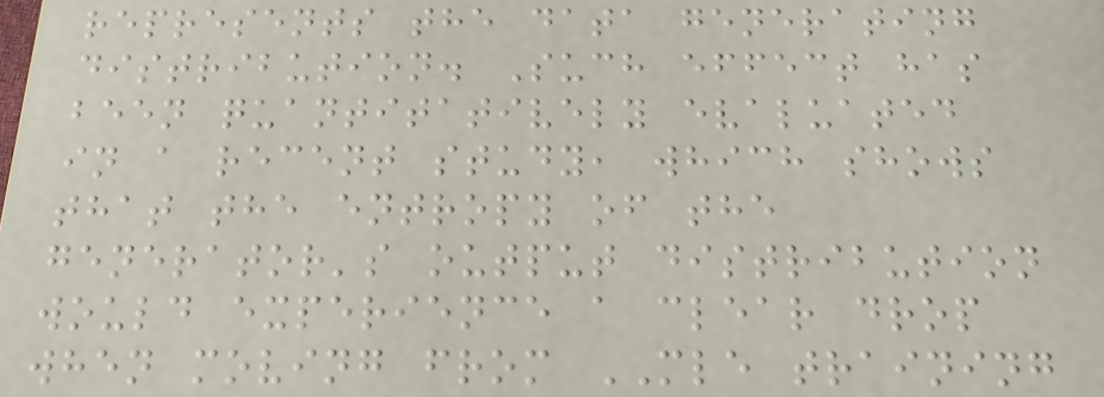represents the data generating
distribution. Such effect has
been quantitatively evaluated
in a recent study, which shows
that the entropy of the
generator's output distribution
would experience a clear drop
when moving from MLE training
